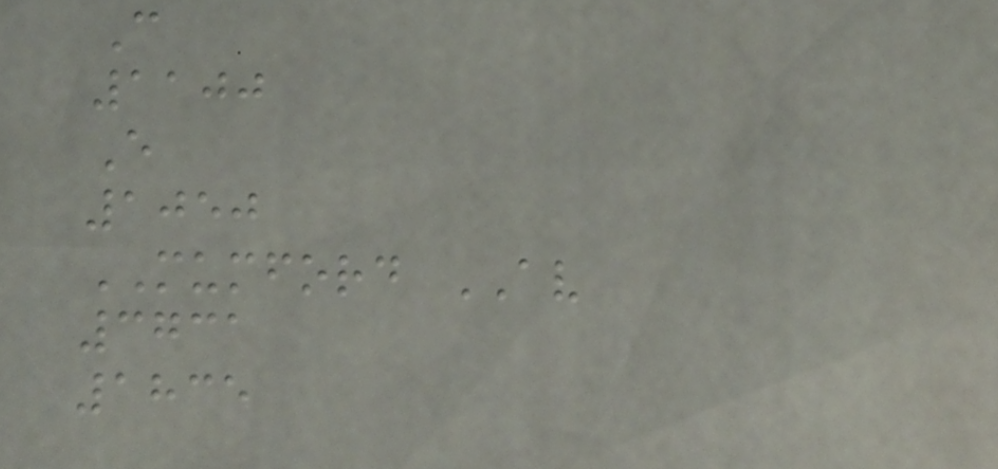C
1100
E
1050
MUMFORD AV
3731
1835
